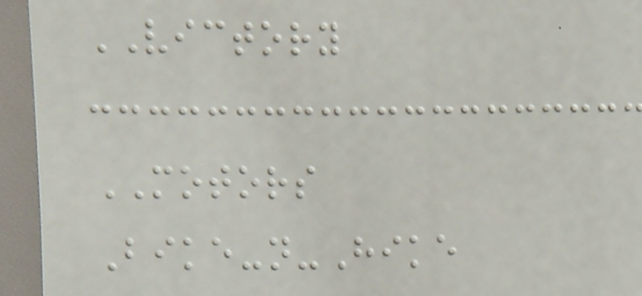VICTORY
MOTORS
Bike-n-Hike
